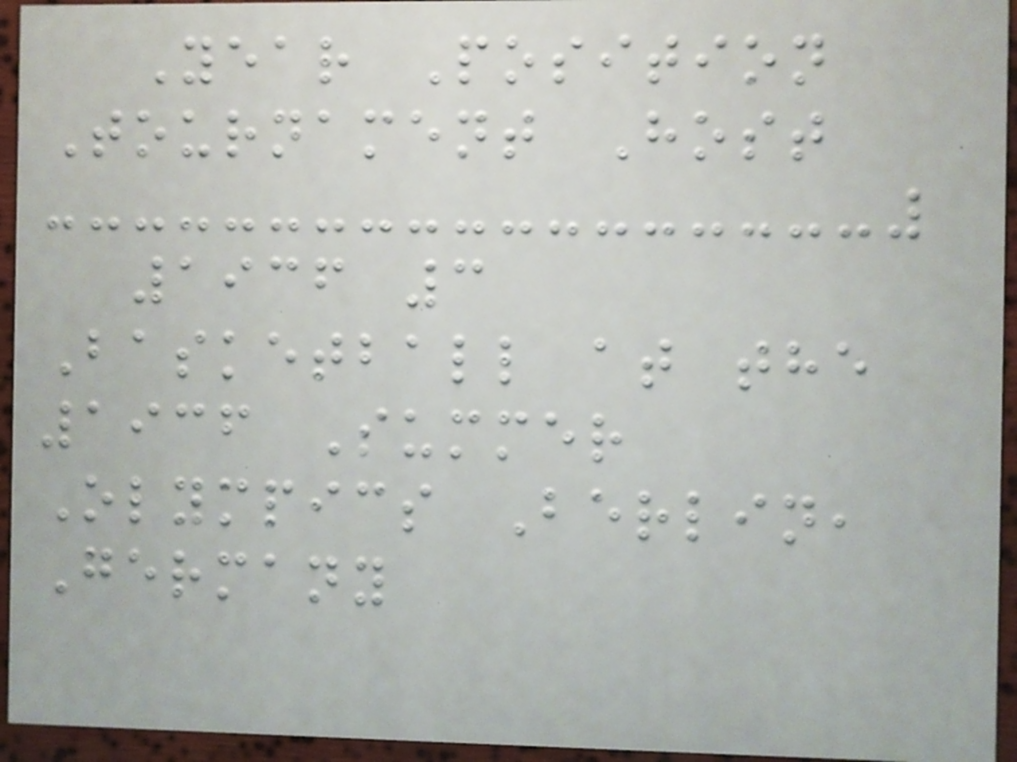Year Position
Tournament Host
1936 3
Basketball at the
1936 Summer
Olympics Berlin,
Germany
